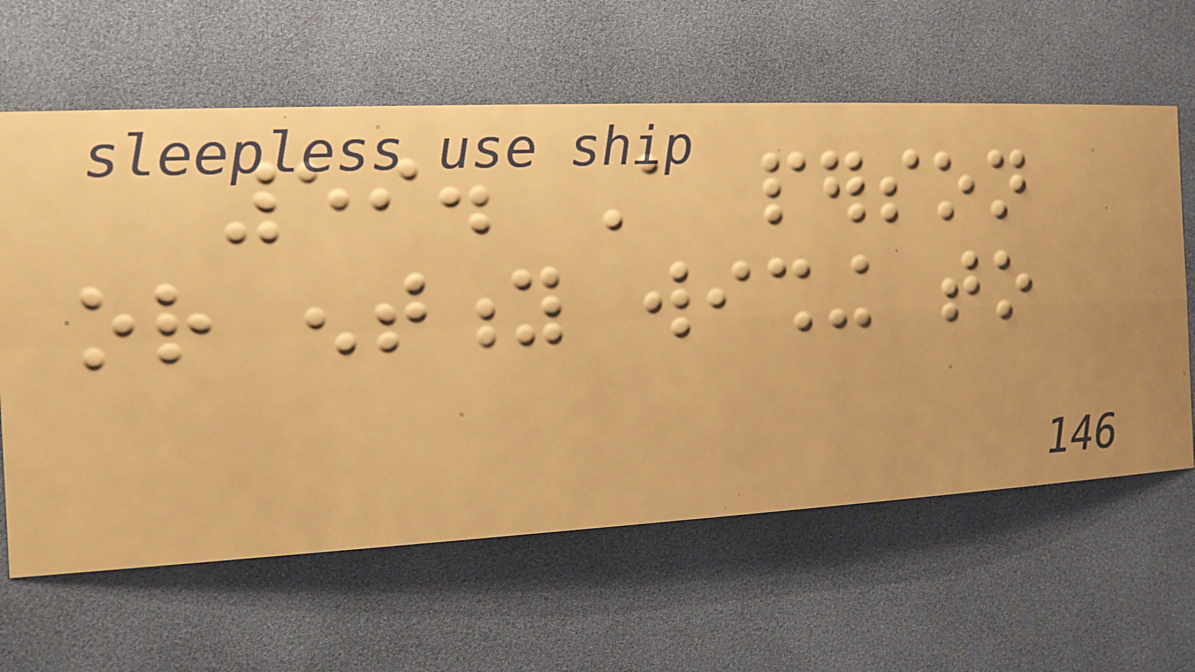59. A person
or entity wishing to
